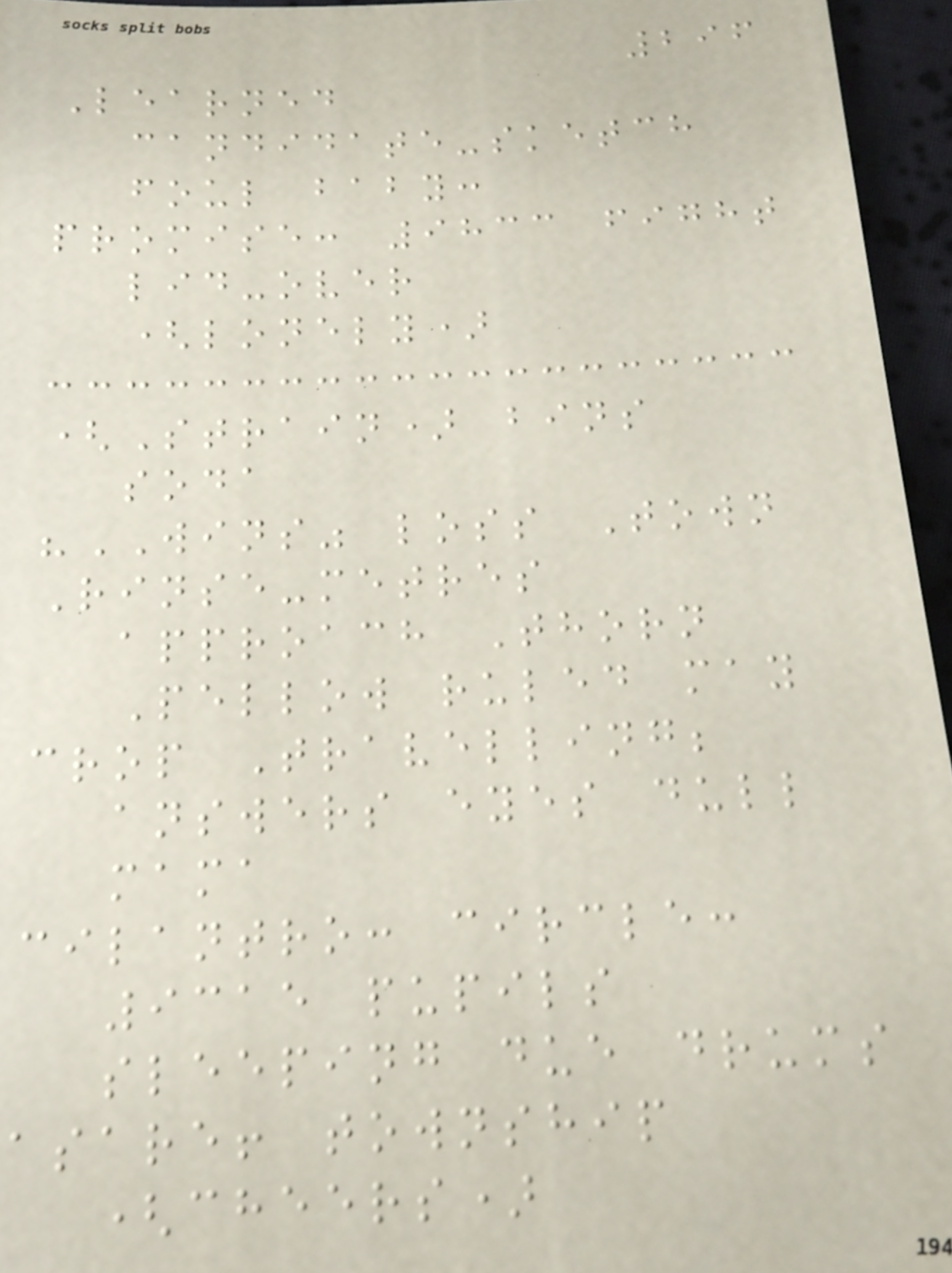296
Learned
candidate-sketch
foul baby:
promise: 9833 fight
lid-over
(lonely)
(Strain) bins
soda
"WINS" loss Town
Rinse-metres
approach Thorn
Pellow ruled may
crop Travelling;
answers eyes dull
mama
cilantro: circle:
9315 pupils
sleeping due drums
asare! township
(cheers)
